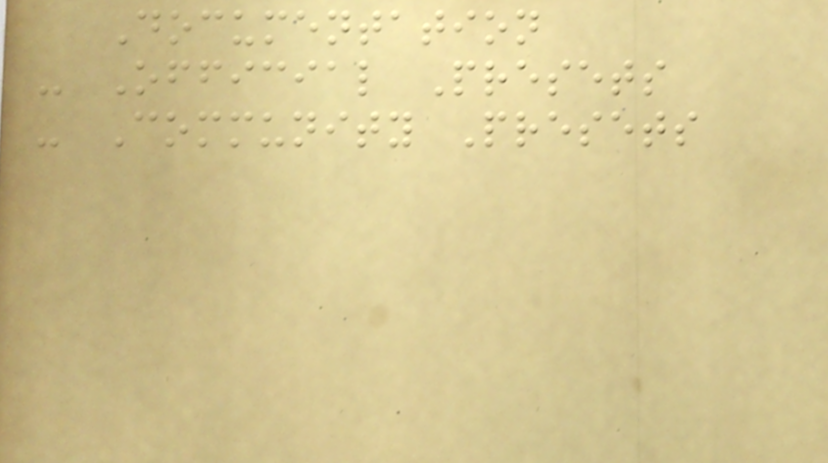Documentation
- Official Presets
- Community Presets
